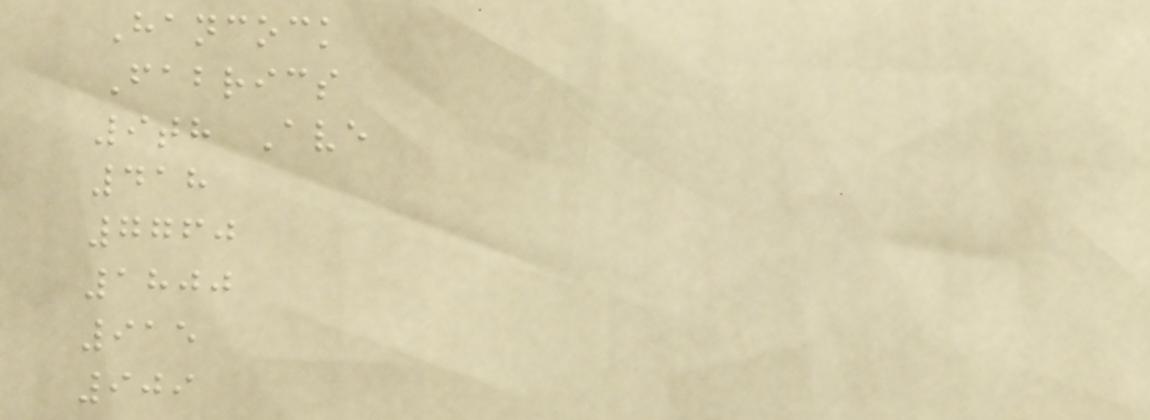Hancock
Fabrics
9th Ave
418
7760
1800
915
909
